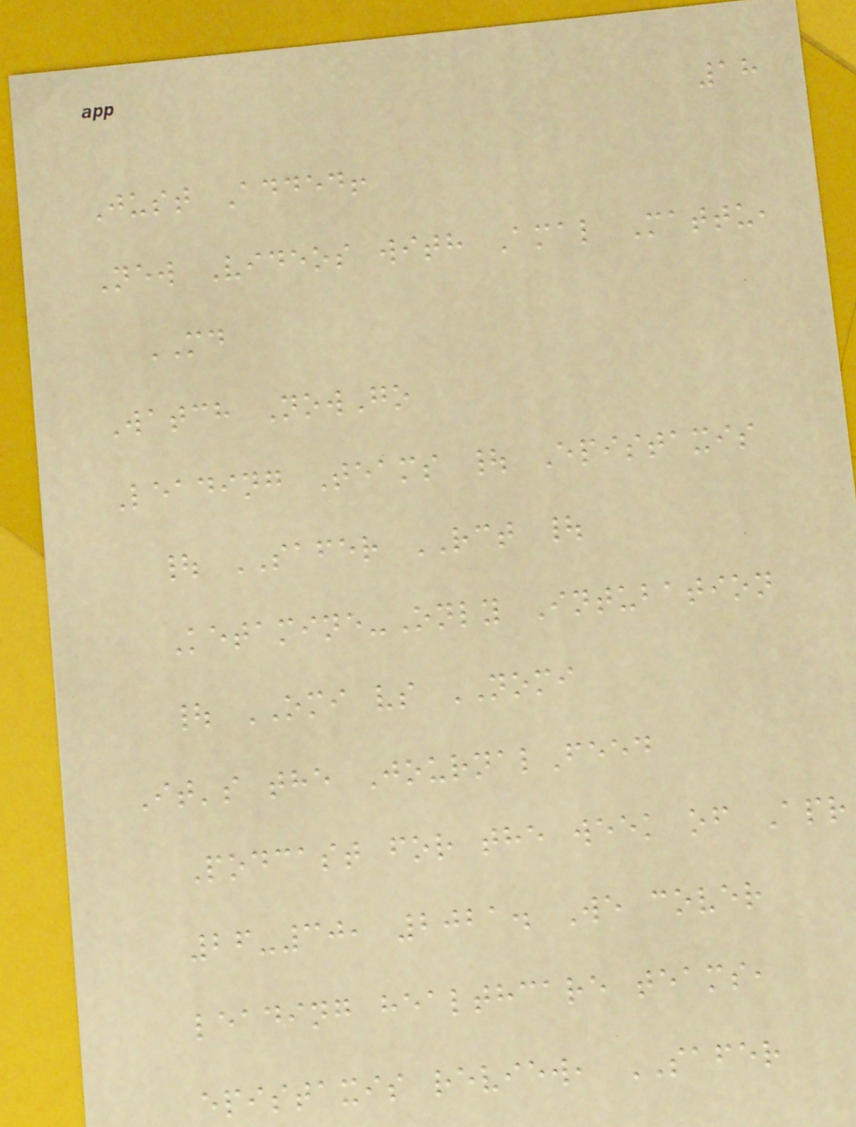18
Just Added!
New Videos with Amal Mattu,
MD
Watch NowGo
Leading Teams | Epistaxis
| SAFER RCT |
Ketamine-Only Intubation
| OMI vs NOMI
It's the JournalFeed
Podcast for the week of Apr
26-30, 2021. We cover
leading healthcare teams,
epistaxis review, SAFER
